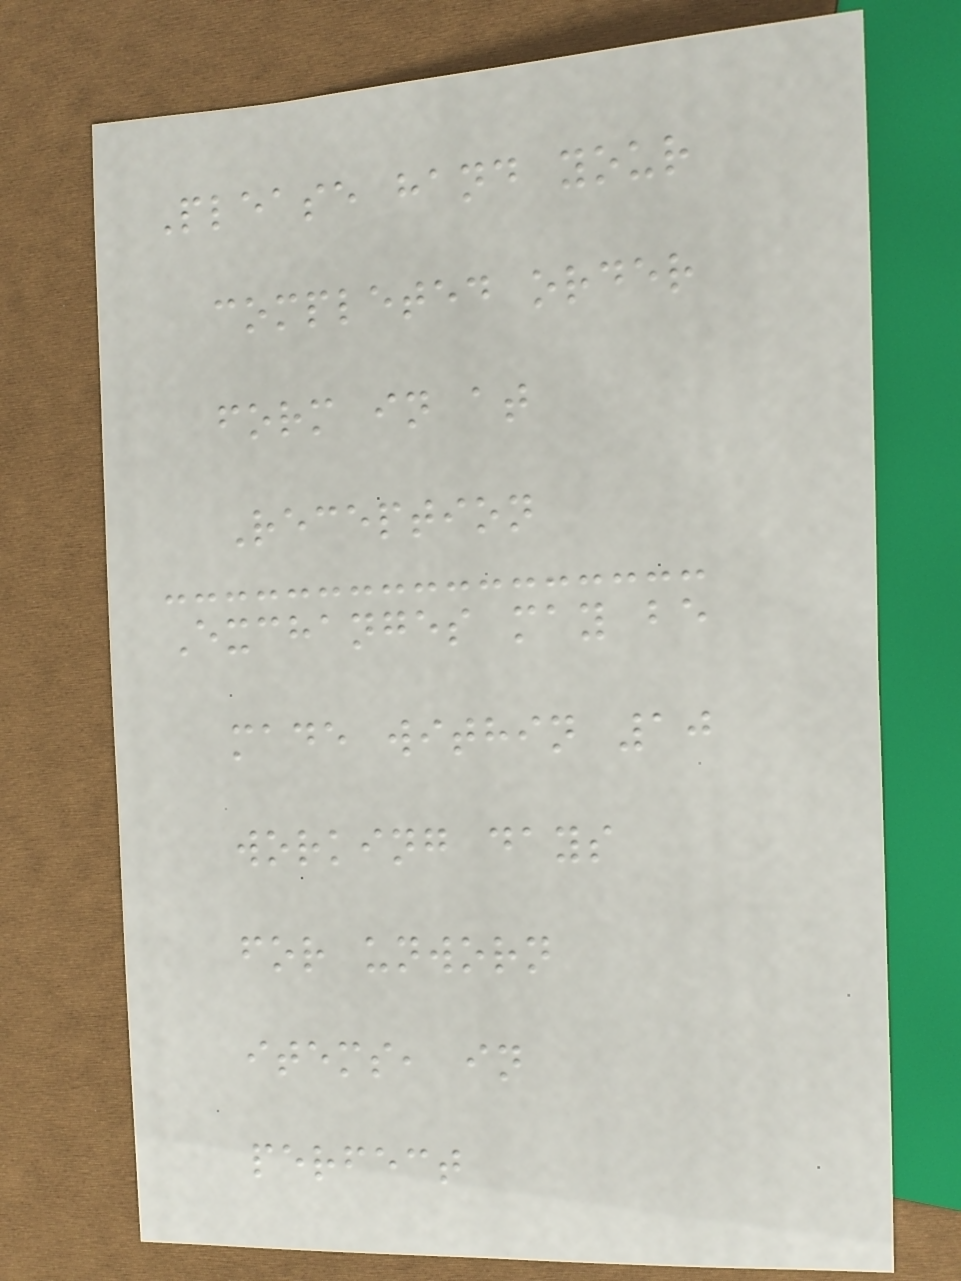Please hand your
completed order
form in at
Reception
Exchanges may be
made within 10
working days
for unworn
items, in
perfect
